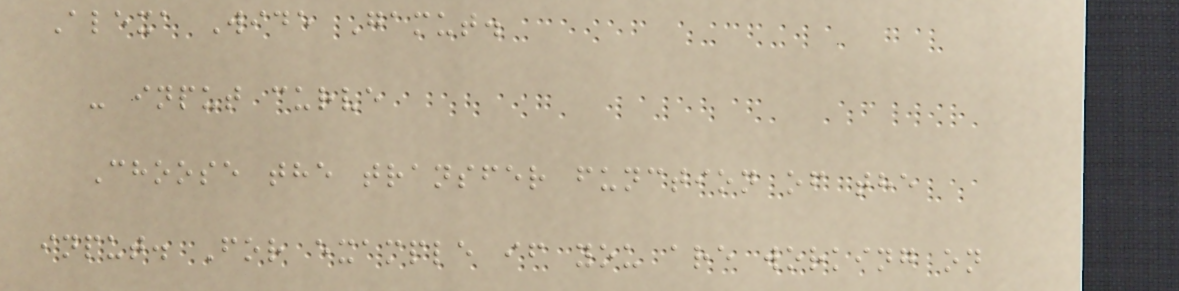Alexa Wide Gamut.
- input curve
Choose the transfer function of the
input. For example if you are working on
